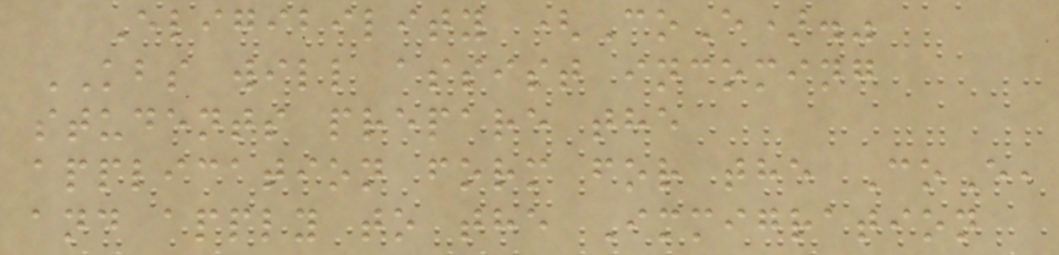Eligibility (CoE)."
KBS will assist incoming
students prepare the
application form for the CoE,
and apply to the Immigration
